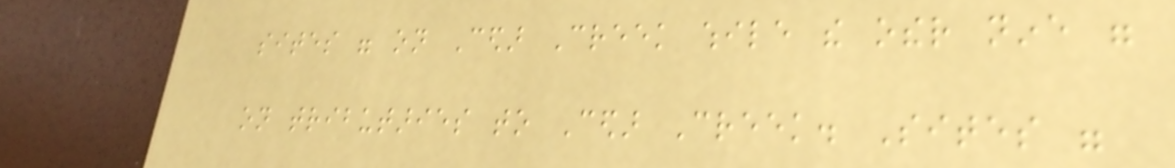sites were on Cedar Creek while the other nine were
on tributaries to Cedar Creek. Sites were
